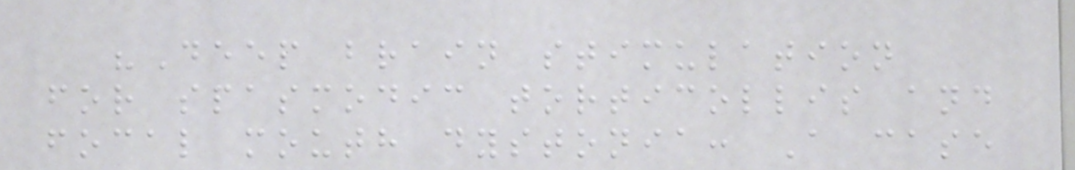"Deep brain stimulation
for spasmodic torticollis and
focal mouth dystonia: A case
